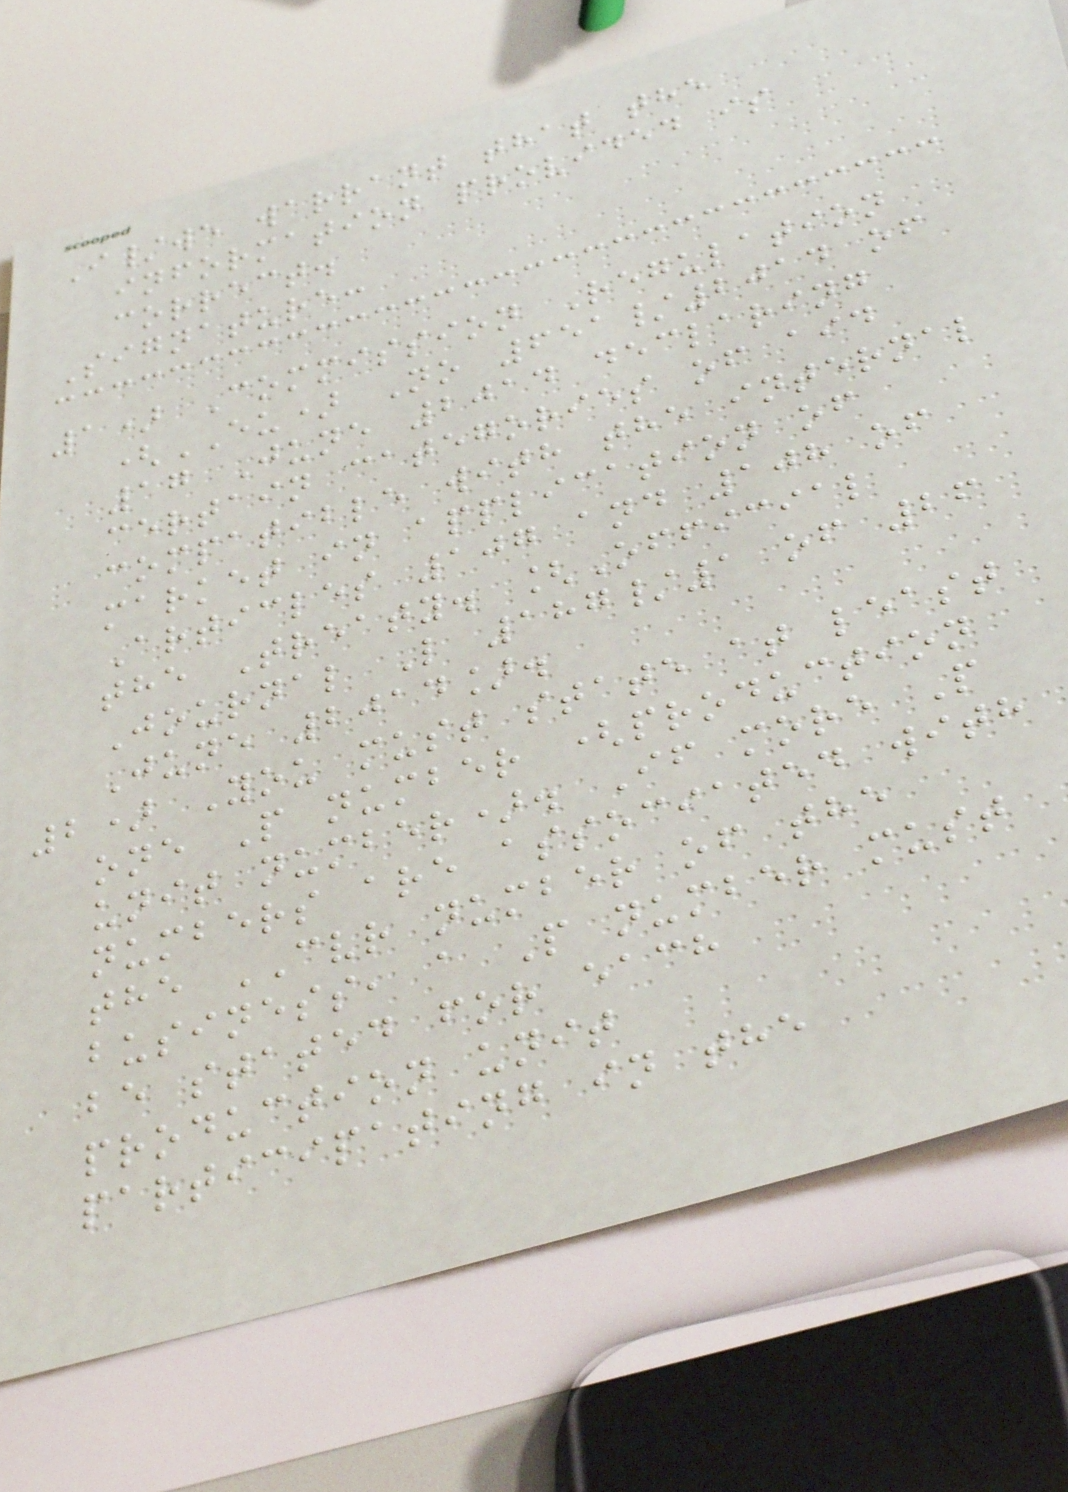I/we warrant that the
information provided is
correct.
Signature:
1) Commission Regulation
(EU) No 651/2014 of
17 June 2014 declaring
certain categories of aid
compatible with the internal
market in application of
Articles 107 and 108 of
the Treaty. [Official
Journal L 187/1 of 26
June 2014].
2) You must state at least
one P number (production
unit number). If more P
numbers are associated with
the CVR number of the
business, a P number must
be stated for each
production unit
participating in the
